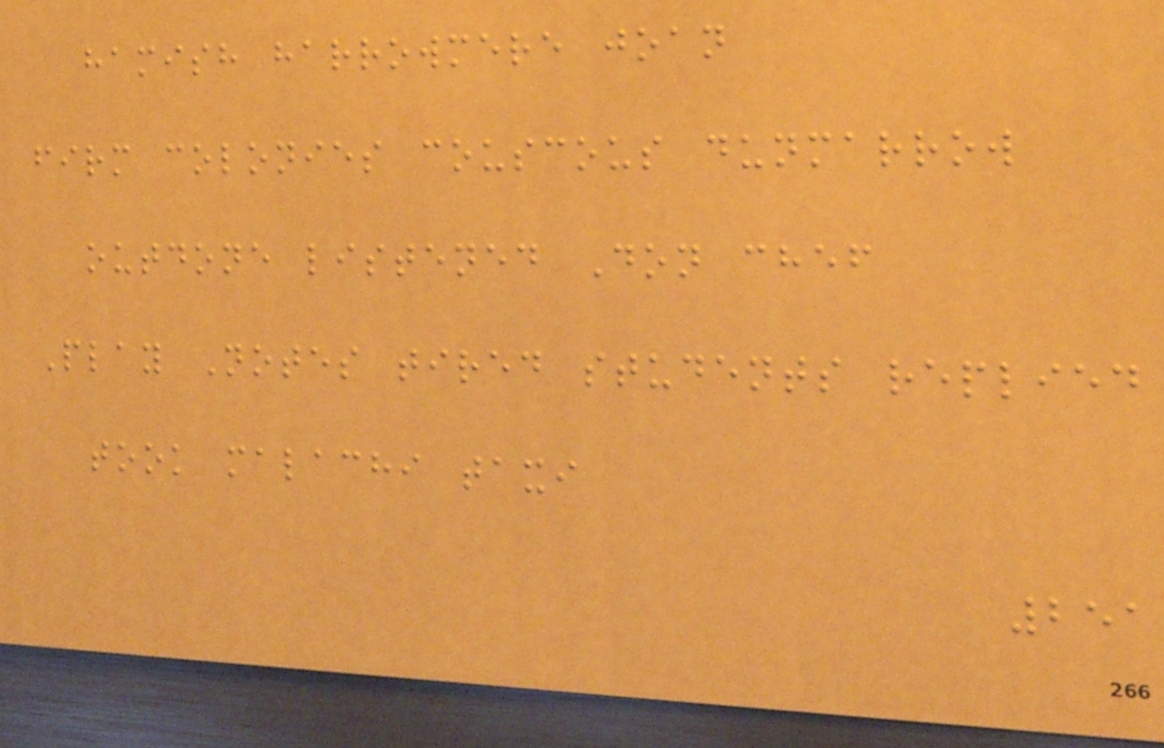hamish harrowmere joan
firm colonies couscous dunmarrow
outdone listened Don chef
Play Notes tired students replied
took malachi taxi
251
